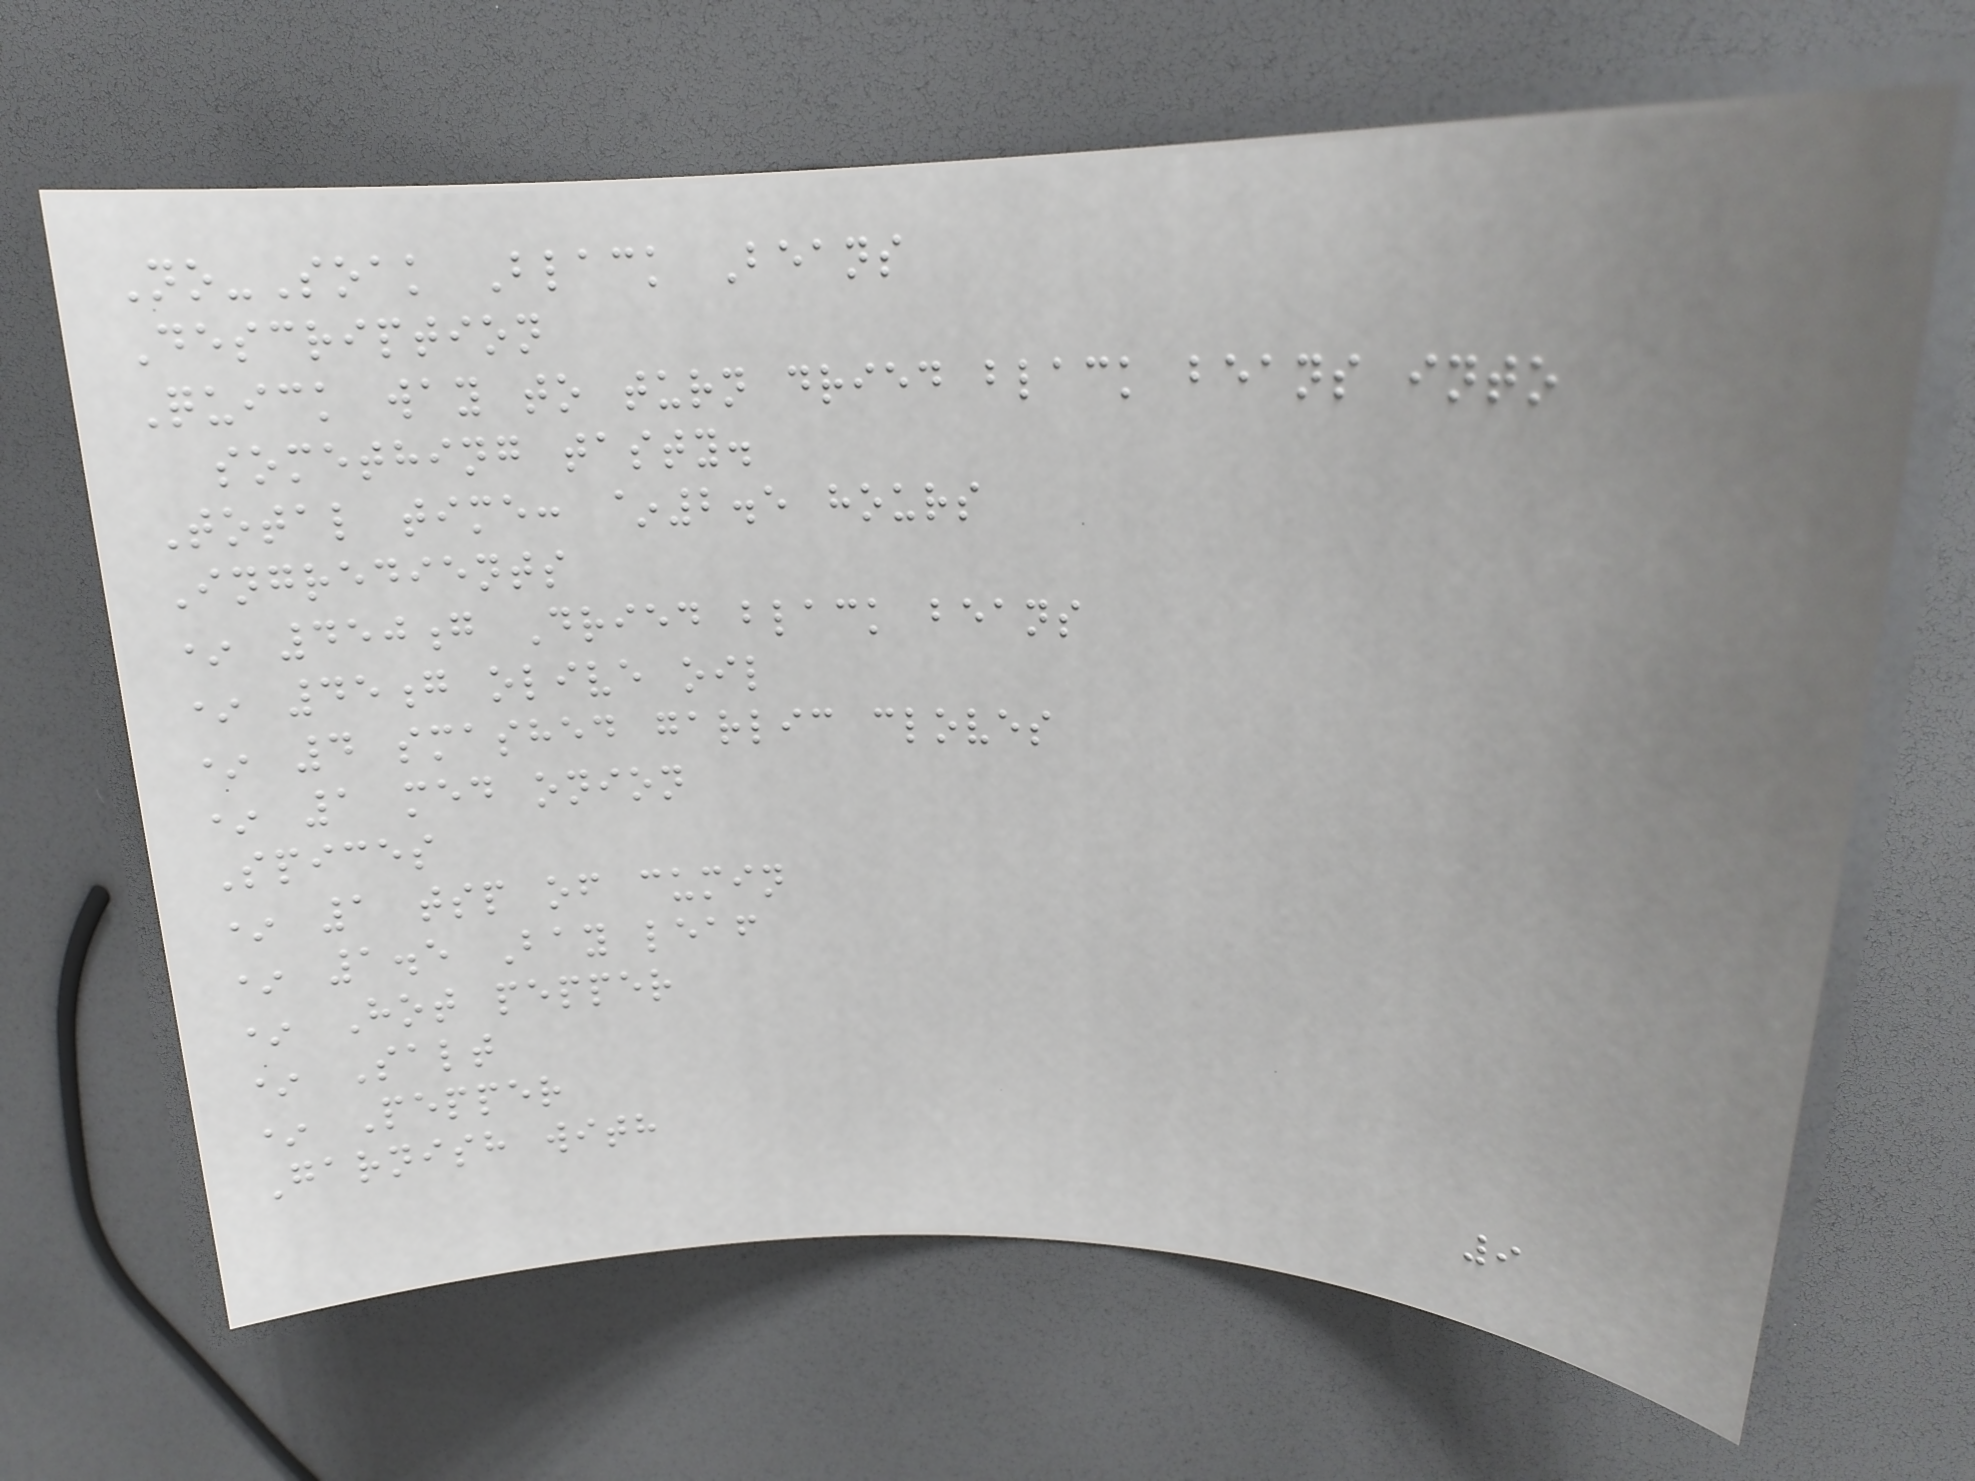No-Soak Black Beans
Description
Quick way to turn dried black beans into
something tasty.
Total time: ~2.5 hours
Ingredients
* 450g Dried black beans
* 45g olive oil
* 4 smashed garlic cloves
* 1 med onion
Spices
* 1 tsp of cumin
* 1.5 Bay leaf
* Hot pepper
* Salt
* Pepper
Garnish with
9
